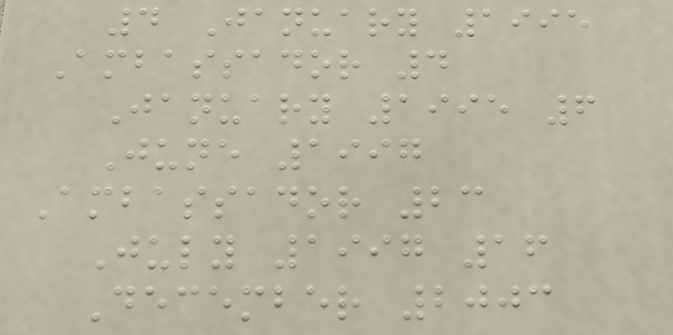4 January 1995
Ambassador 4
January 1995 6
June 1997
Ambassador 23
July 1997 16
December 2003
